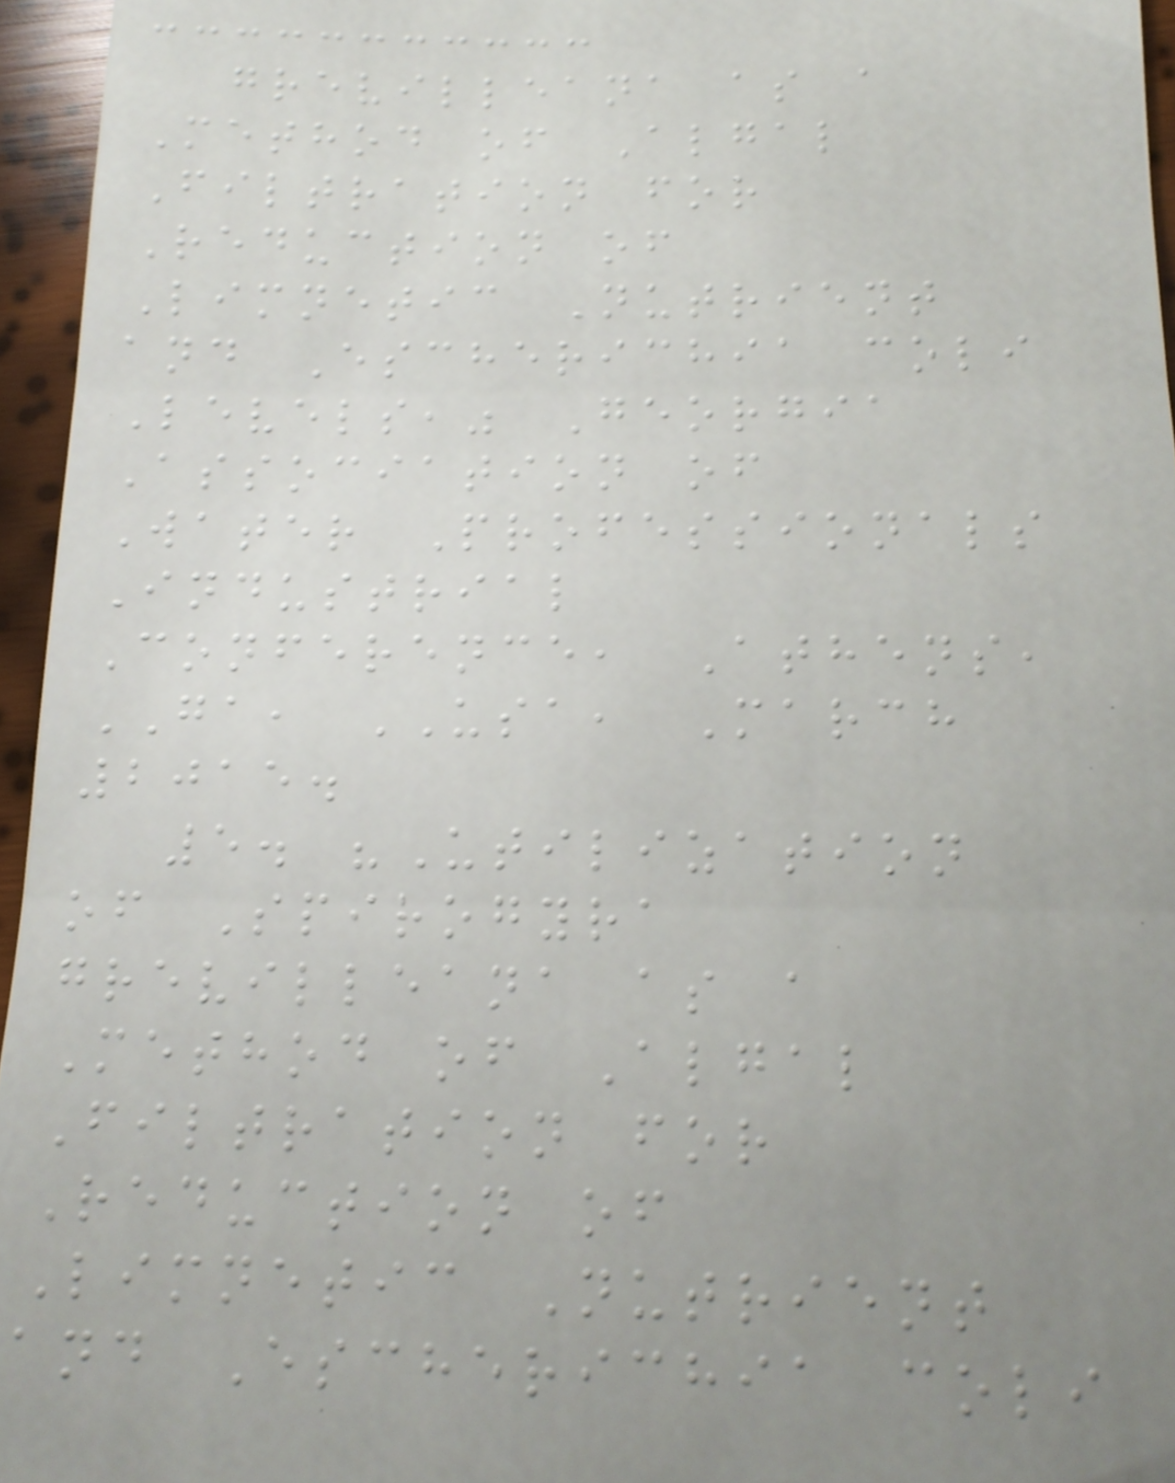grevilleana as a
Method of Algal
Filtration for
Reduction of
Limnetic Nutrient
and Escherichia coli
Levels," Georgia
Association of
Water Professionals
Industrial
Conference, Athens,
GA, USA, March
2015.
5. "Utilization
of Spirogyra
grevilleana as a
Method of Algal
Filtration for
Reduction of
Limnetic Nutrient
and Escherichia coli
